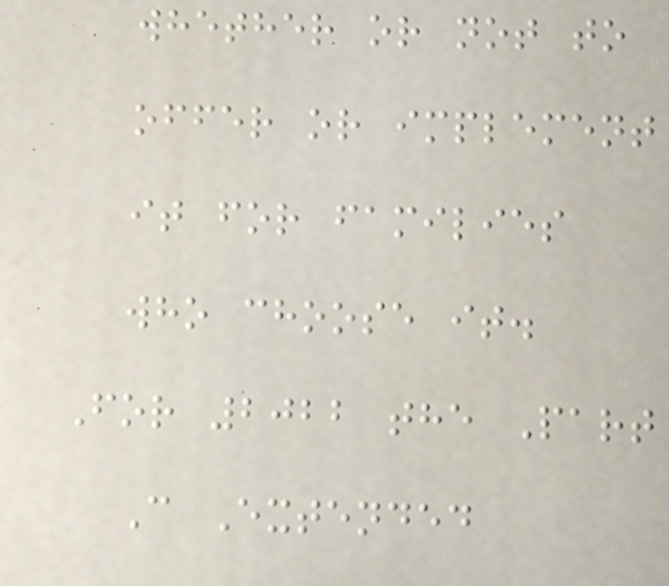whether or not to
offer or implement
it for families
who choose it.
For 2022 the Part
C Extended
